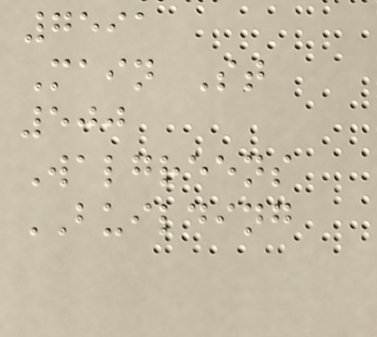7591
Main St
500
Walgreens
BUILDING
